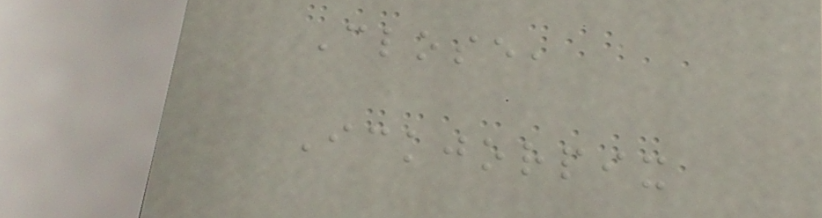Close,
Ickjorpix
